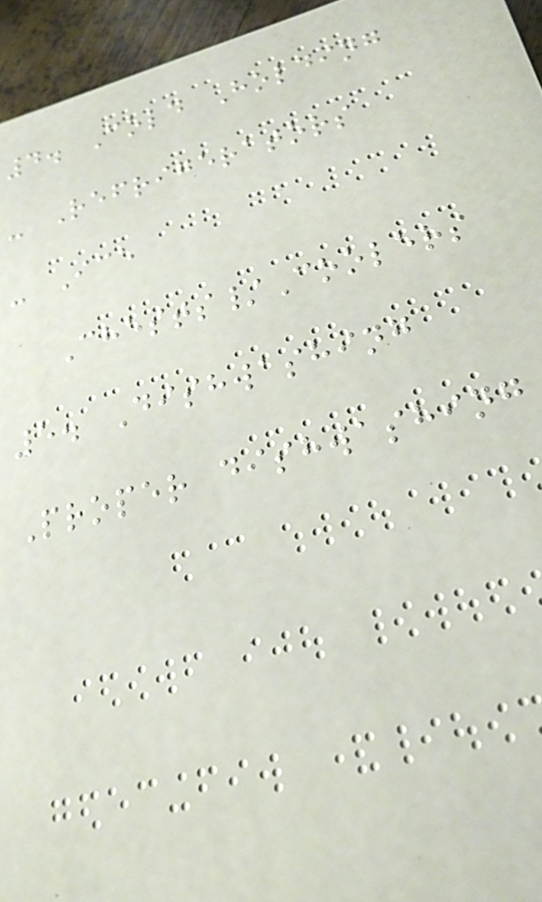4. Cold Holding
- Refrigerators
- Ice
Chests/Coolers
5. Dishwashing
Proper dishwashing
